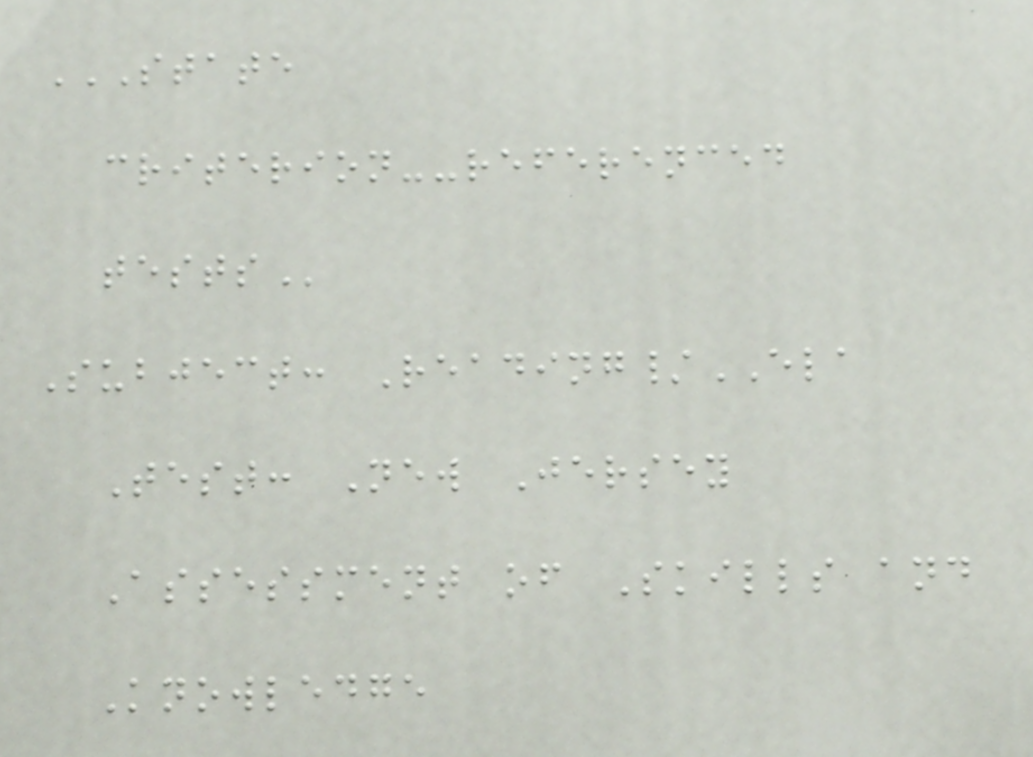STATE
CRITERION--REFERENCED
TESTS
Subject: Reading/ELA
Test: New Jersey
Assessment of Skills and
Knowledge
